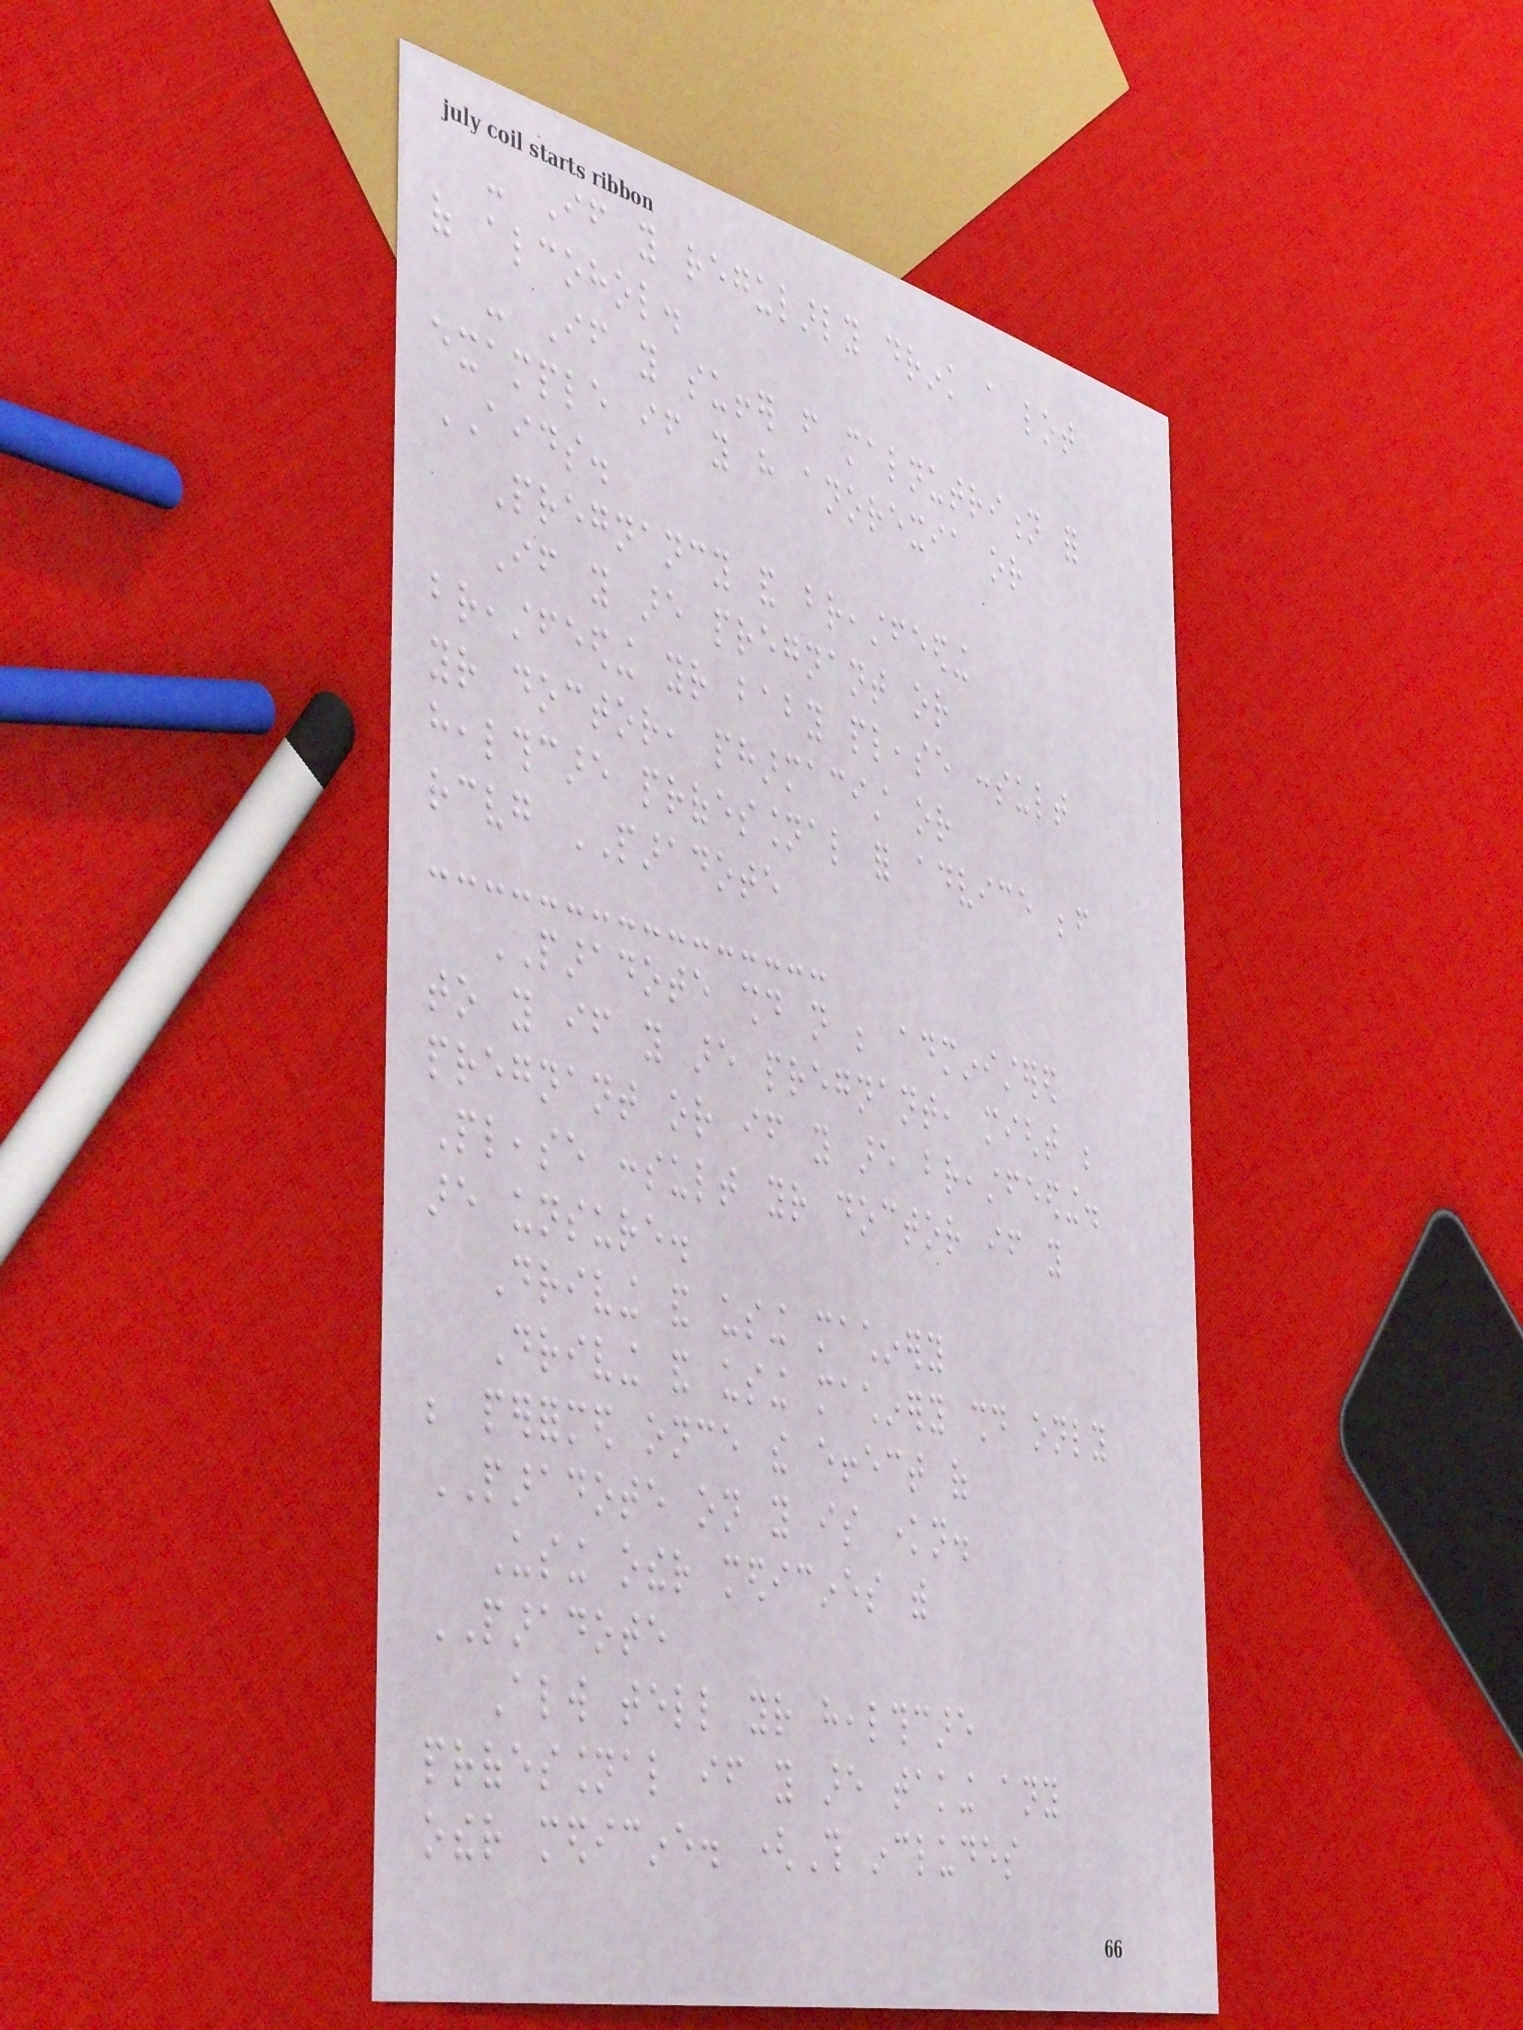- If you regularly drink a lot
of alcohol.
- If you suffer from malnutrition for
example if you have anorexia or
AIDS.
Pregnancy and breastfeeding
If you are pregnant or
breastfeeding your baby please consult
your doctor, pharmacist or
healthcare professional for advice before
receiving PARADOTE
PARADOTE should not be administered
to you if you are pregnant, might be
pregnant or if you are breastfeeding.
Please consult your doctor if you
are unsure.
Driving and using machinery
Driving and using machinery should only
be performed once the effect of
PARADOTE on you is known.
Using other medicines with
PARADOTE
Always tell your healthcare
professional if you are taking any
other medicine. (This includes
